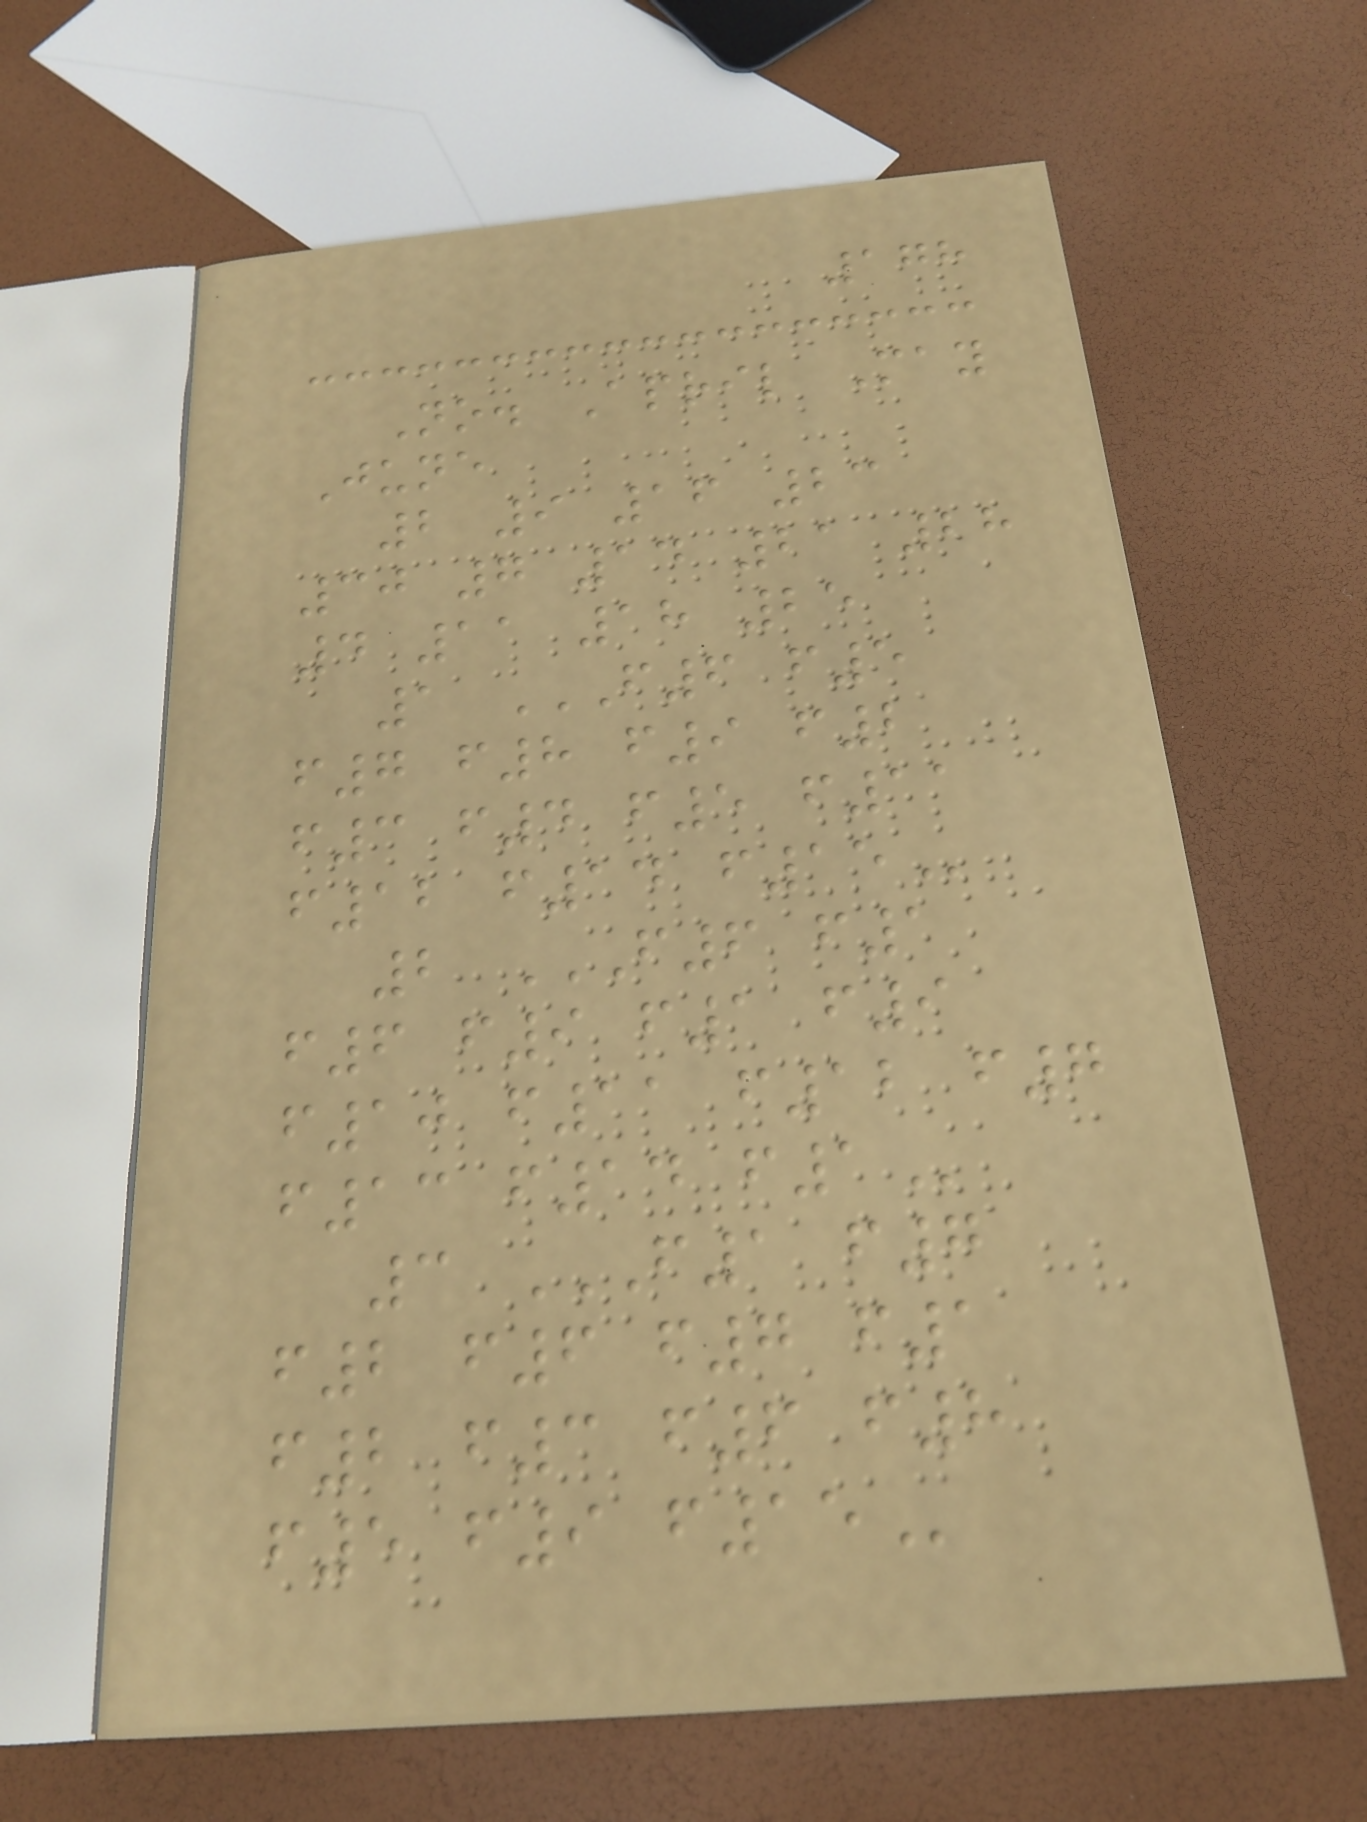178
No. April May
June
2 9 16 23
30 7 14 21 28
4 11 18 25
1 F6 F5
F7 F8 F9 F2
F3 F4 F5 F11
F12 F14 F15
2 F6 F1
F6 F9 F1 F9
F10 F11 F12 F7
F13 F14 F1
3 F1 F7
F2 F6 F7 F1
F2 F3 F6 F8
F5 F9 F15
